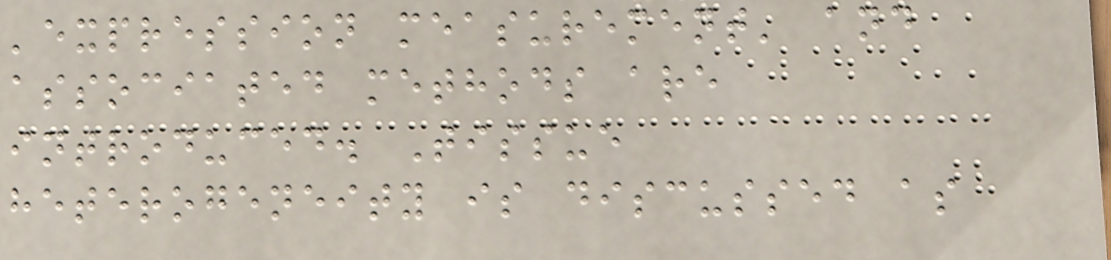'expression measurement' and
associated methods are
introduced. Tissue
heterogeneity is discussed as
